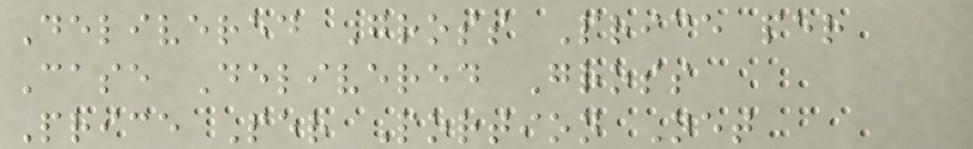Delivered Gross Price per
Case Delivered Gross
Price Per Portion Net
